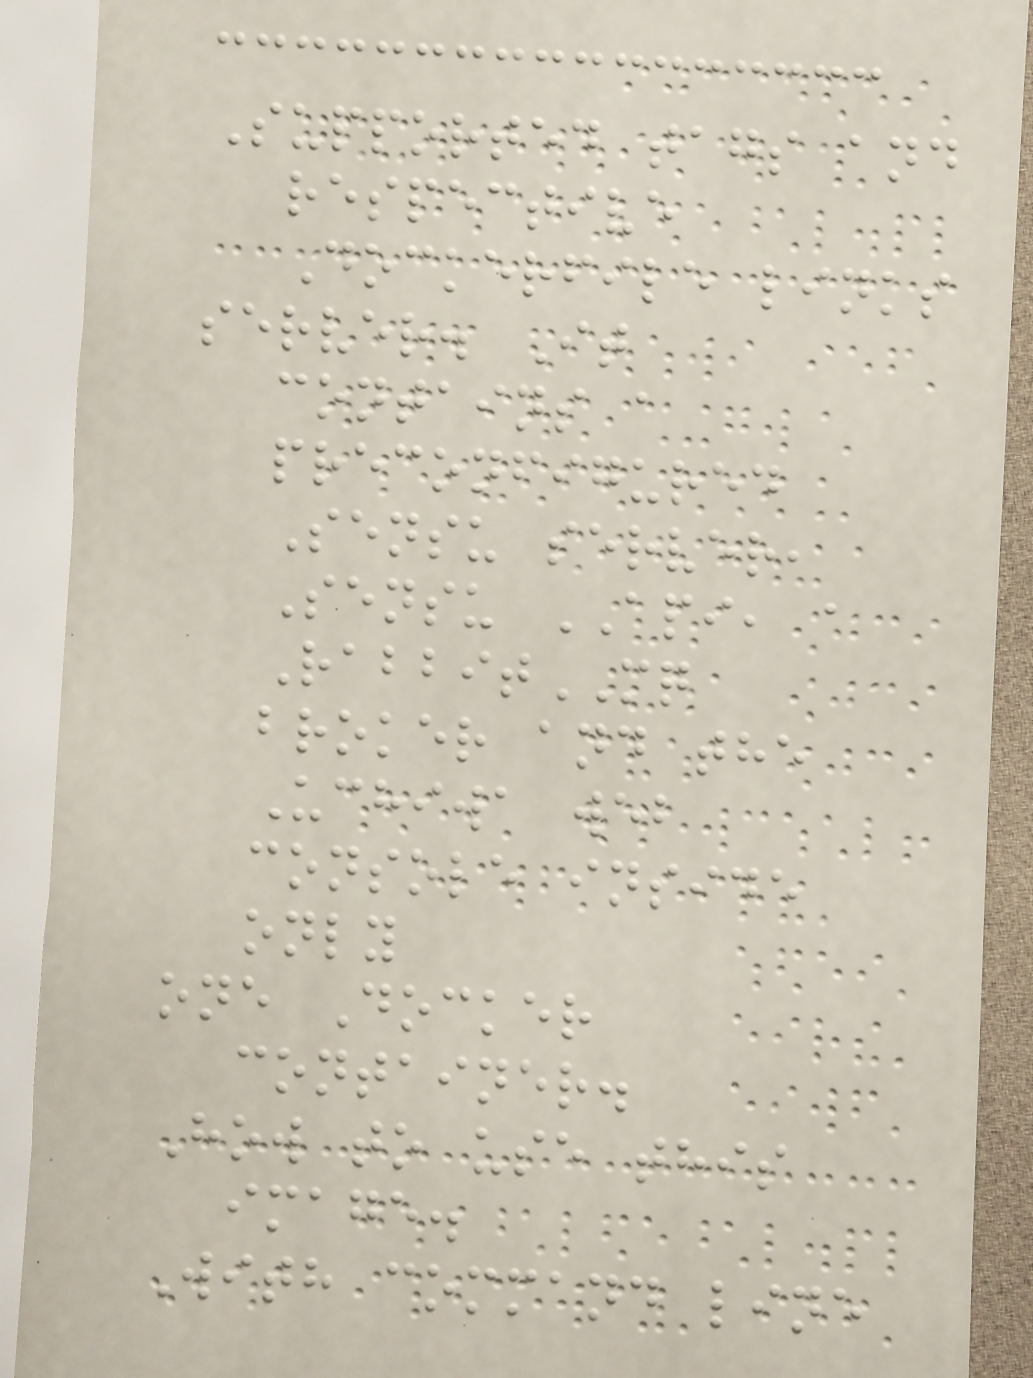Supported tags and
respective
Dockerfile links
server. It
contains a
preconfigured
Sensu server,
Sensu API, a
RabbitMQ
broker and the
Uchiwa web
console inside
only
one Docker
container.
How to use this
image.
With command line
